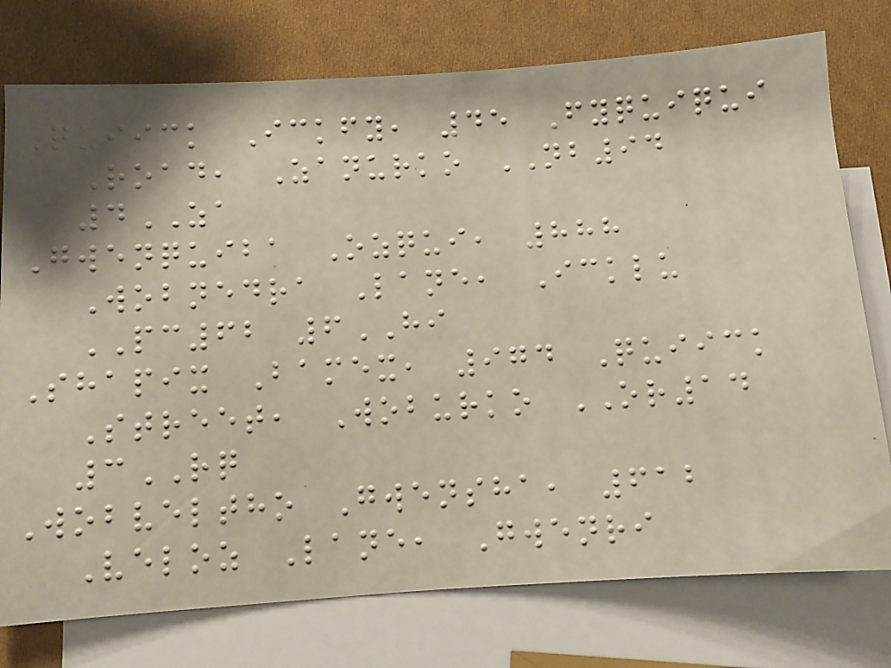Quiick Ickfy, 45 Fyquiqui
Road, Zanurko NB94
4ZA
Gwenquiba Ozqui, 888
Wobnedra Lane, Icklu
PC62 6HI
Shapix Bamex, 974 Quiick
Street, Woburko OR14
3RQ
Wobveltho Gwensha, 612
Veloz Lane, Gwenri
